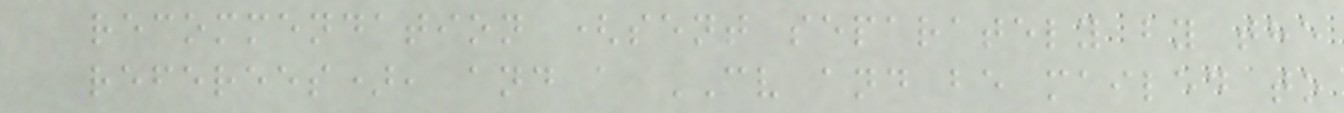recommendation (sent separately by the
referees), and a CV and be mailed to
